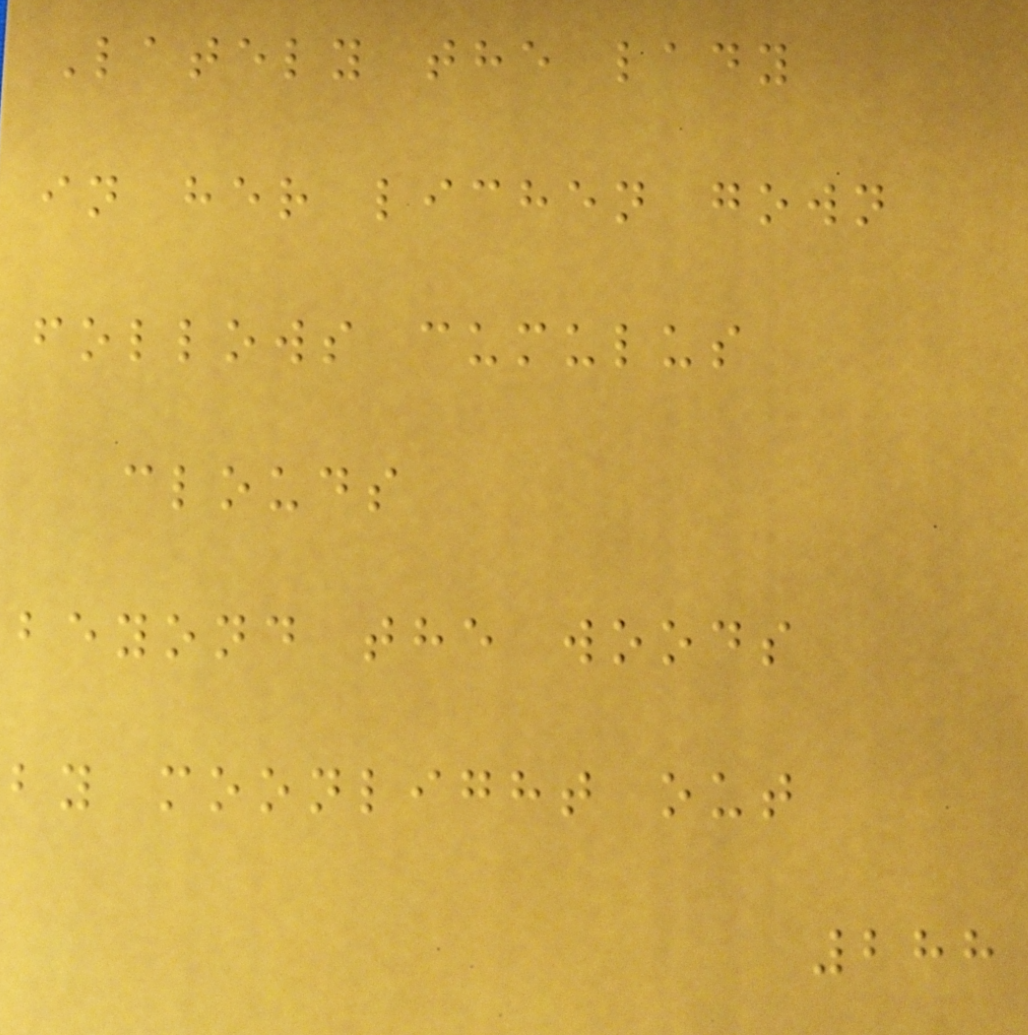Lately the lady
in her lichen gown
follows cumulus
clouds
beyond the woods
by moonlight out
288
